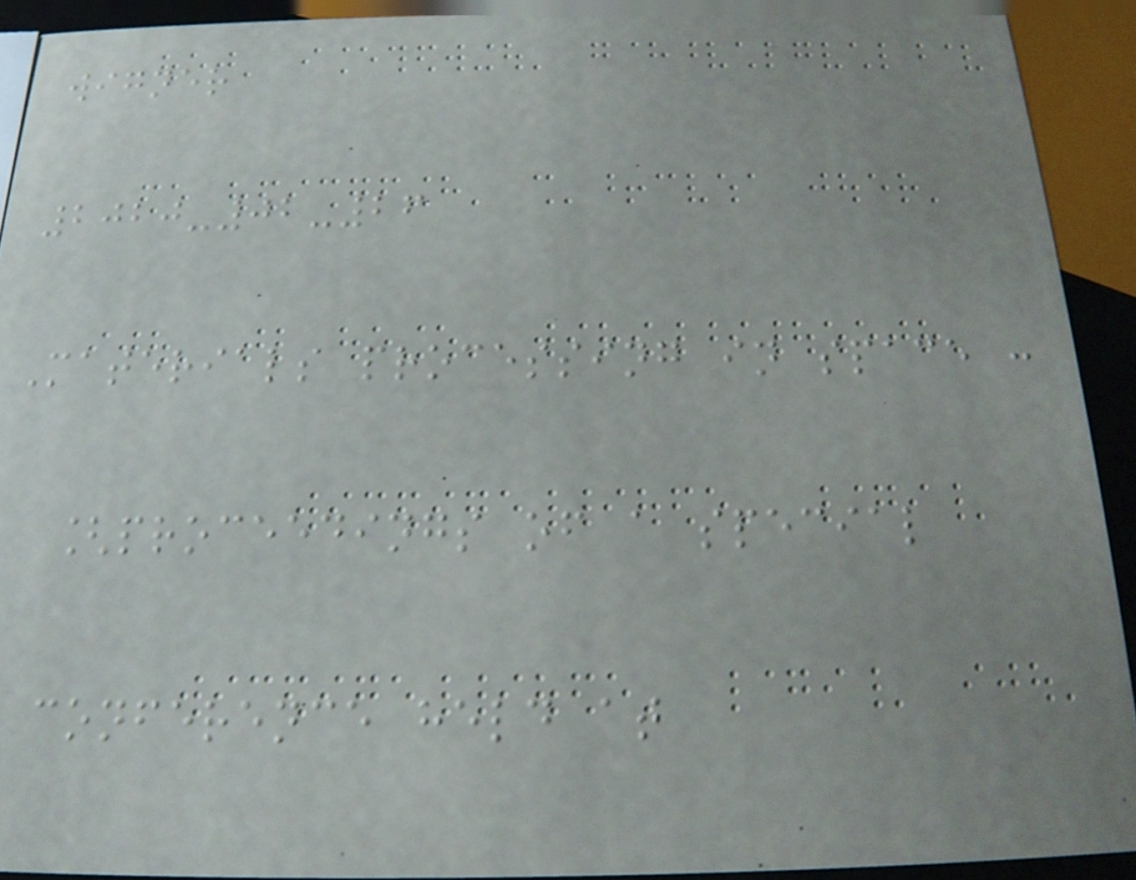wigner
2020-02-26
Materials processing in space :
[proceedings of a special
conference held at
